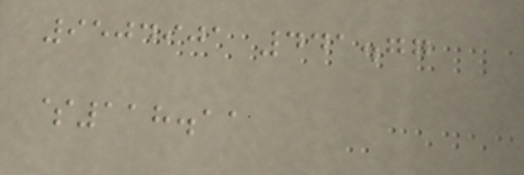9504901 441.77
$118.11
